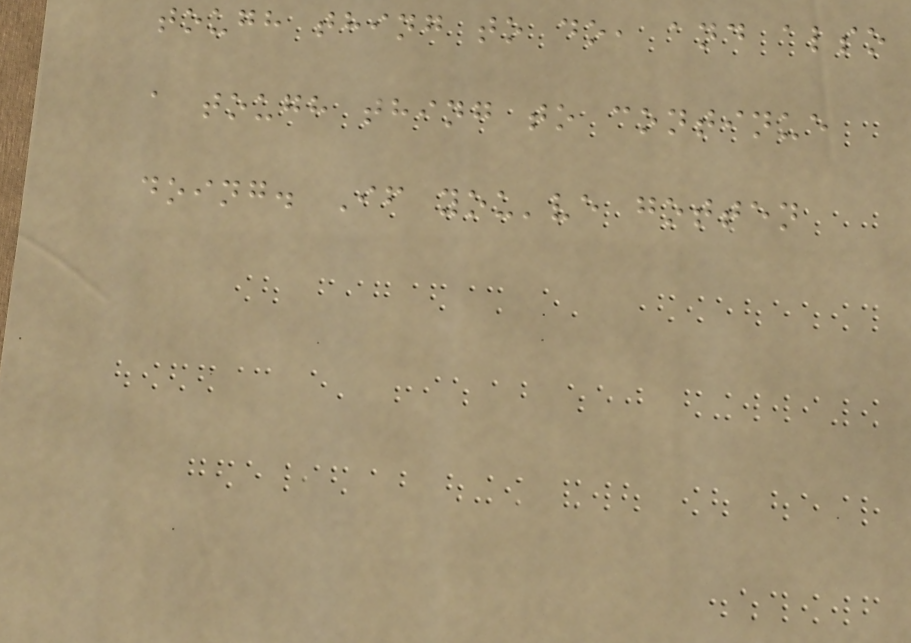tough thing to do, and also
a tough thing to continue
doing. If you've gotten
